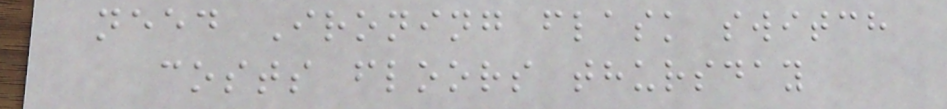need Ironing flask switch
costs floors thursday
